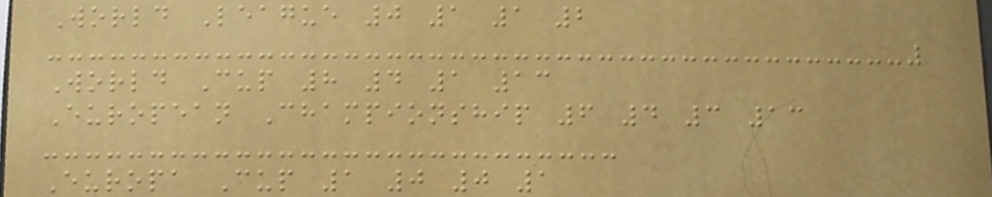World League 0 1 1 2
World Cup 8 4 1 13
European Championship 6 4 3 13
Europa Cup 1 0 0 1
